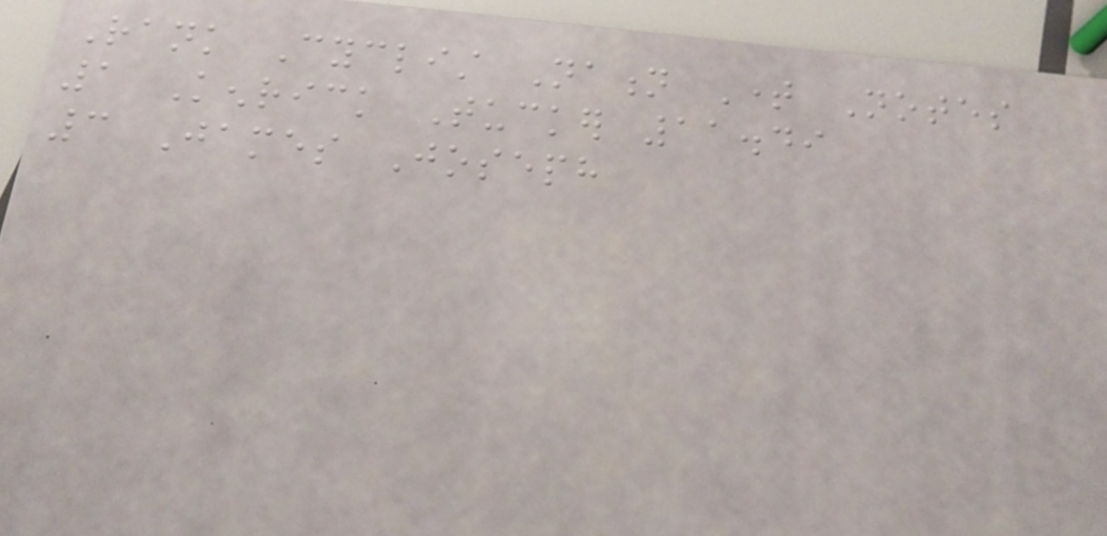Rank Cyclist Nation Time Notes
1 Kenrick Tucker 11.49
3 James Joseph
